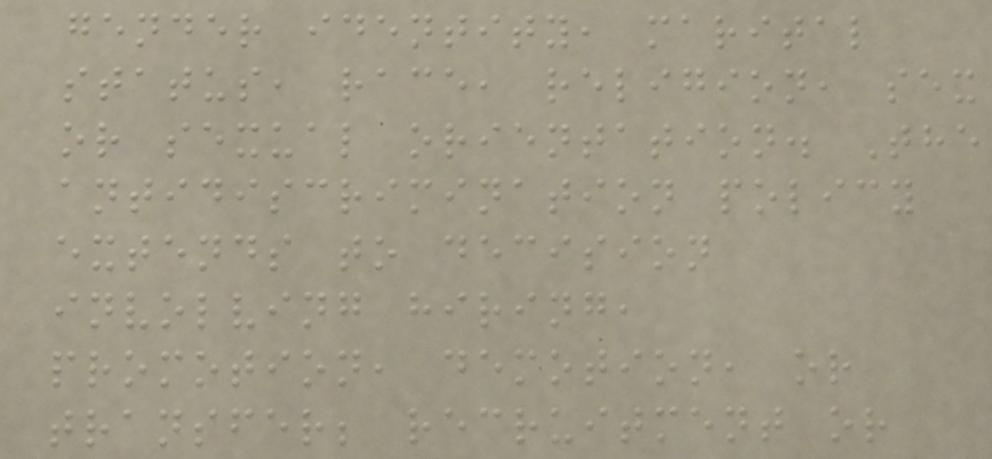gender identity, marital
status, race, religion, sex
or sexual orientation. The
antidiscrimination policy
extends to decision
involving hiring,
promotion, demotion, or
transfer; recruitment or
